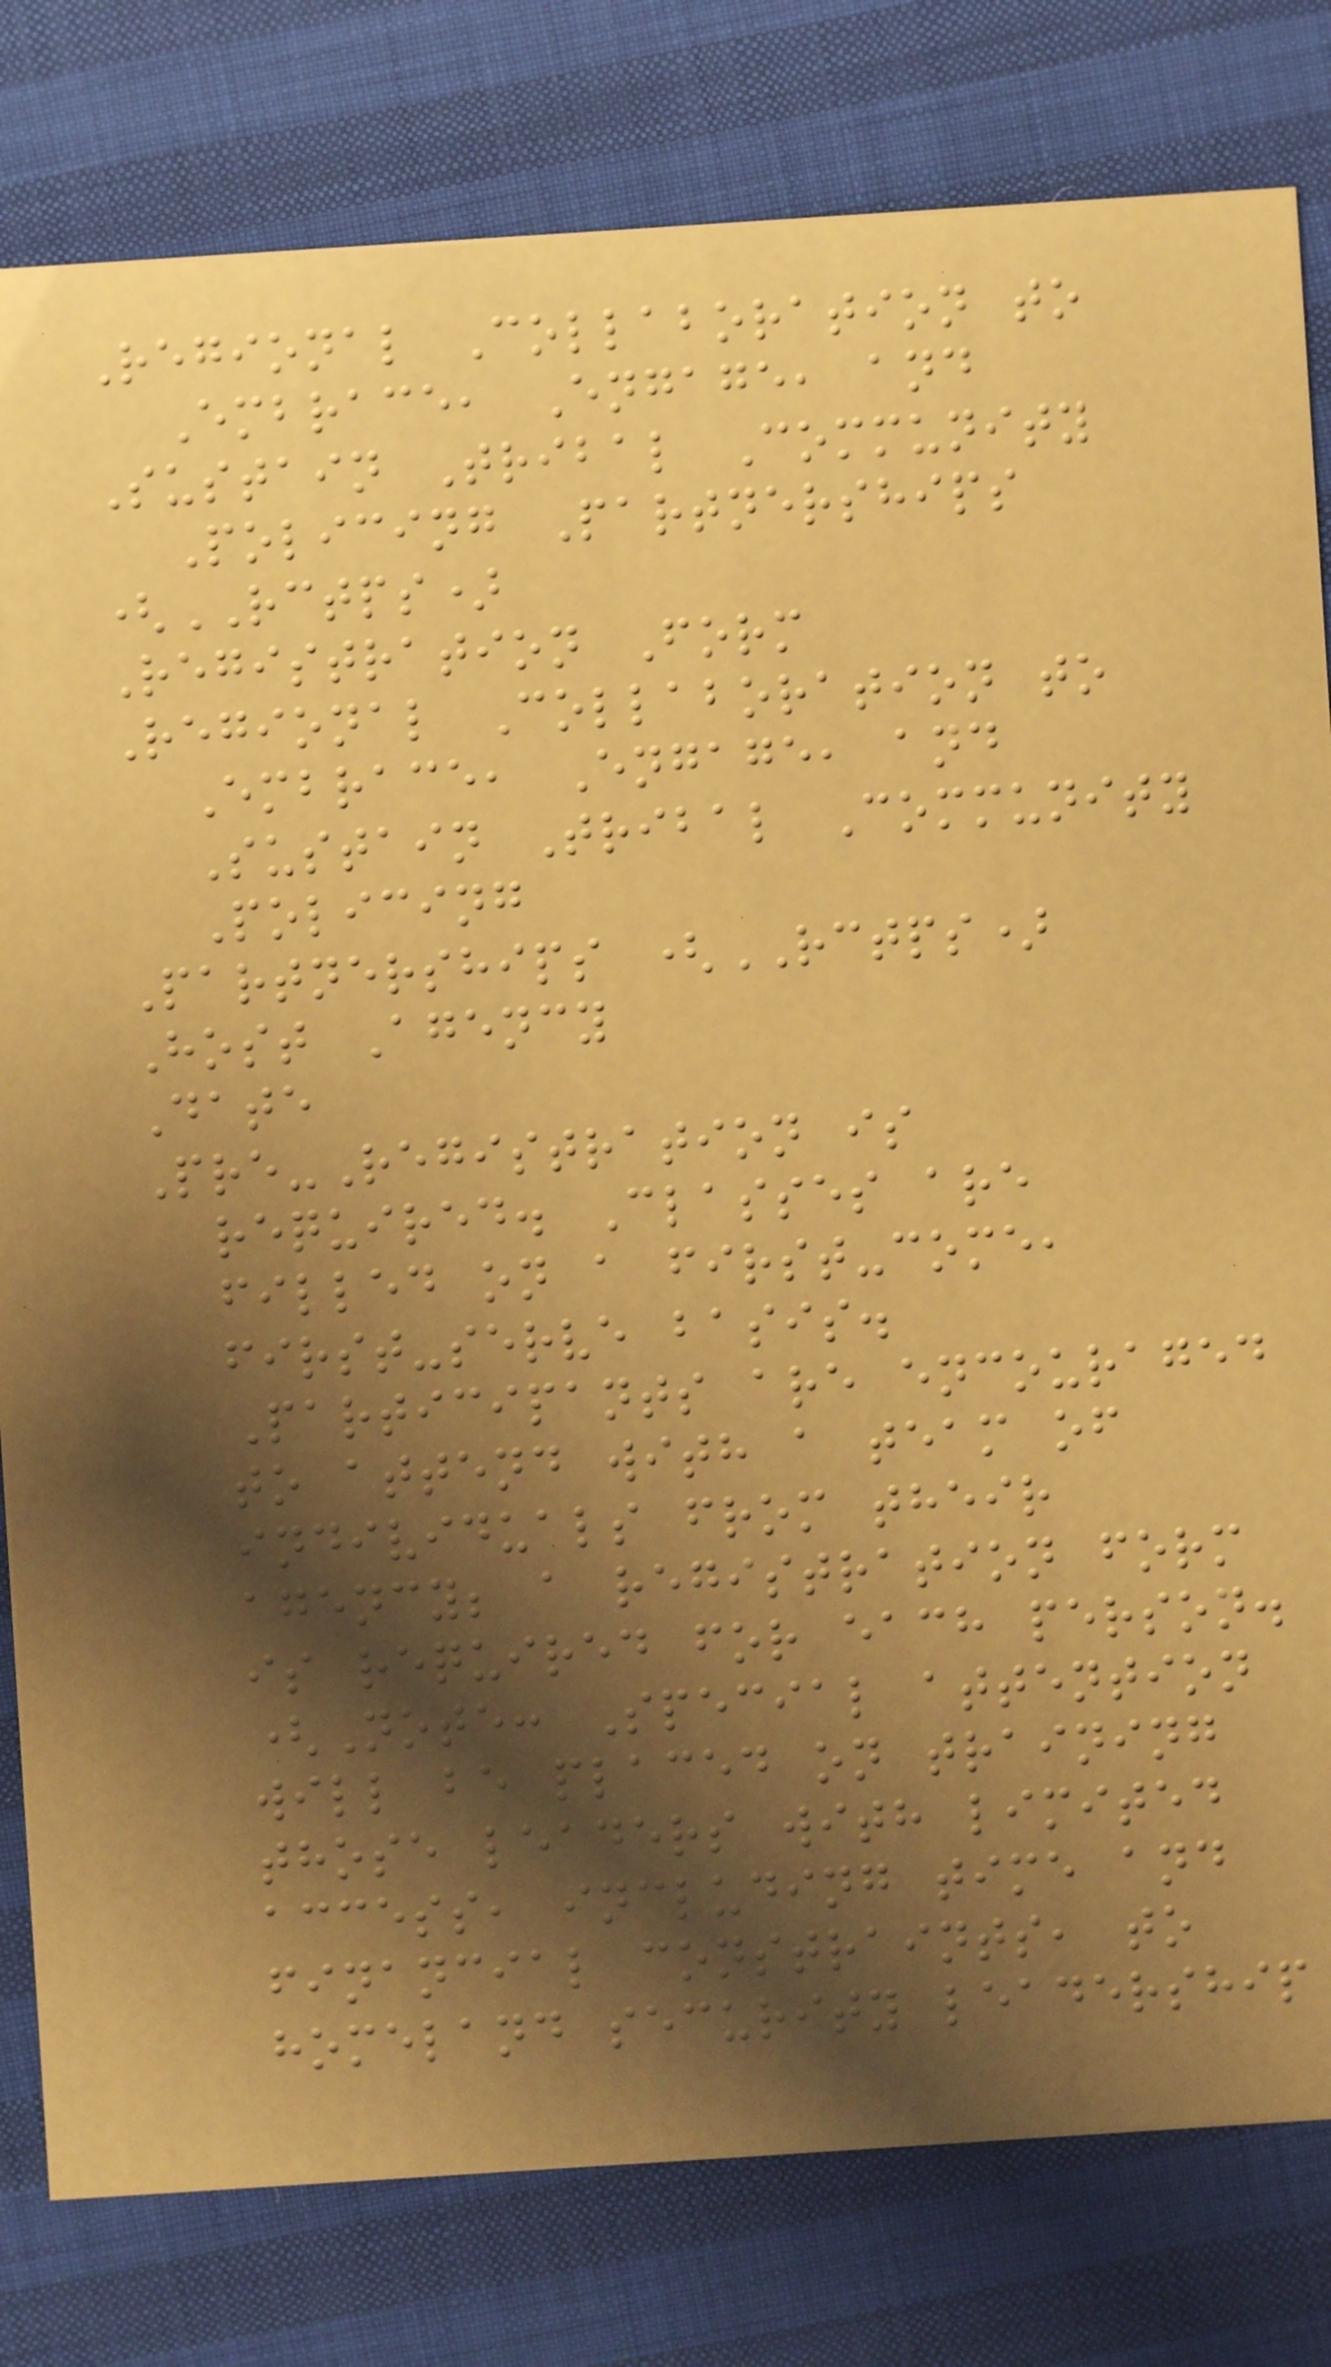Regional Collaboration to
Embrace, Engage, and
Sustain Tribal Community
Policing Partnerships
(RCTPS)
Registration Form
Regional Collaboration to
Embrace, Engage, and
Sustain Tribal Community
Policing
Partnerships (RCTPS)
Host Agency
Date
Pre-Registration is
required. Classes are
filled on a first-come,
first-serve basis.
Participants are encouraged
to attend with a team of
individuals from their
agency; a registration form
is required for each person.
(Note: Special attention
will be placed on training
those leaders with limited
access, including time and
financial constraints, to
homeland security leadership
